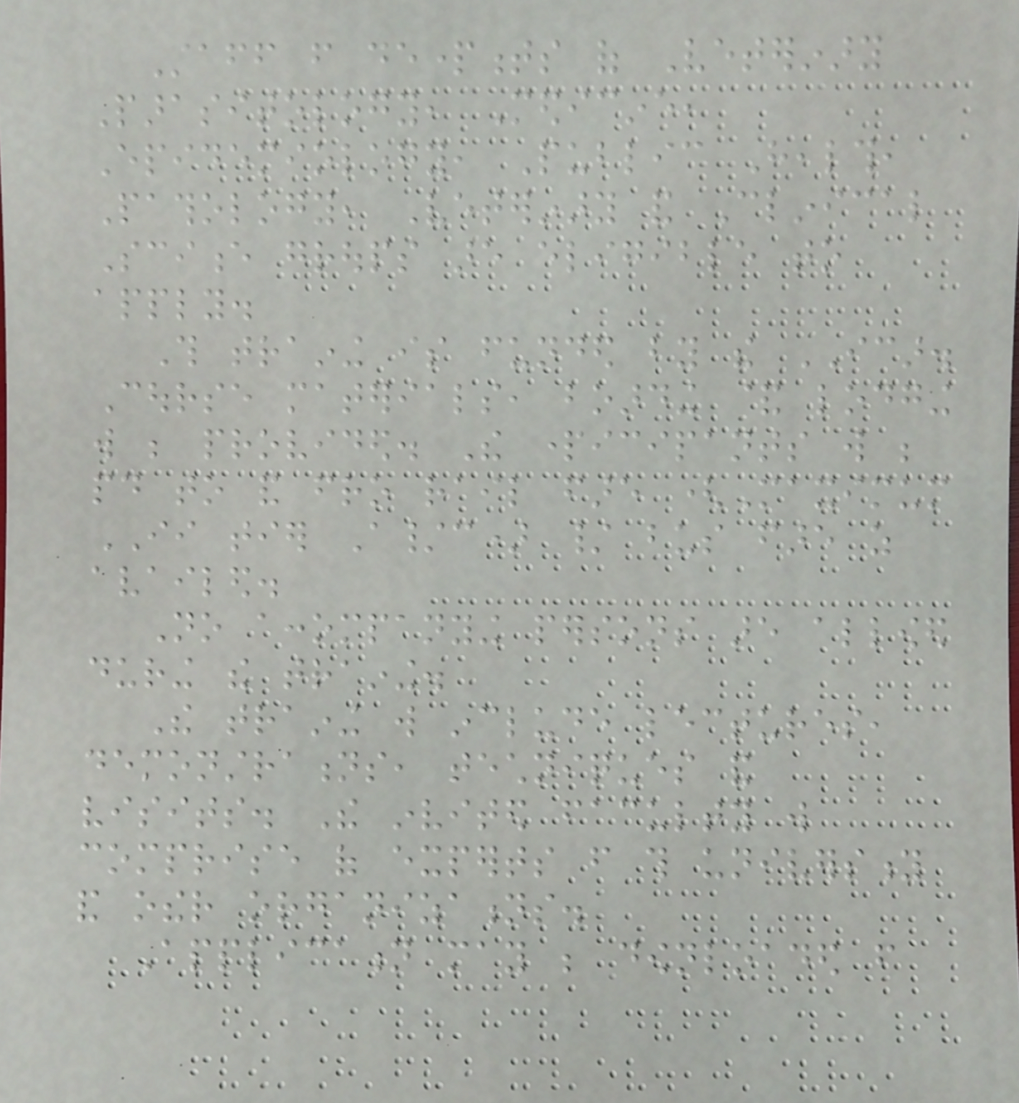Staff from departments of Veterinary
Parasitology, Medicine,
Epidemiology, Public Health,
Pathology, Veterinary and Clinical
Science groups are eligible to
apply.
This training is funded by the ICAR.
Course materials, boarding & lodging
will be provided. The participants will be
paid to and fro rail fare (Maximum
II tier A/c) / bus fare as
availed.
No accompanying persons are allowed
during the training.
The training will include lectures,
demonstrations, techniques and
visits. The invited faculty will
comprise of experts from this university
and other organizations.
Application may be downloaded from
